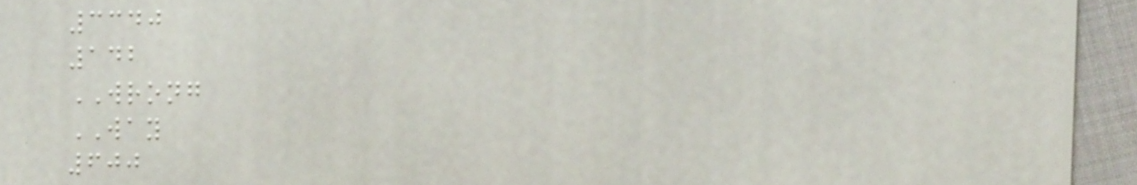3340
142
WRONG
WAY
600
